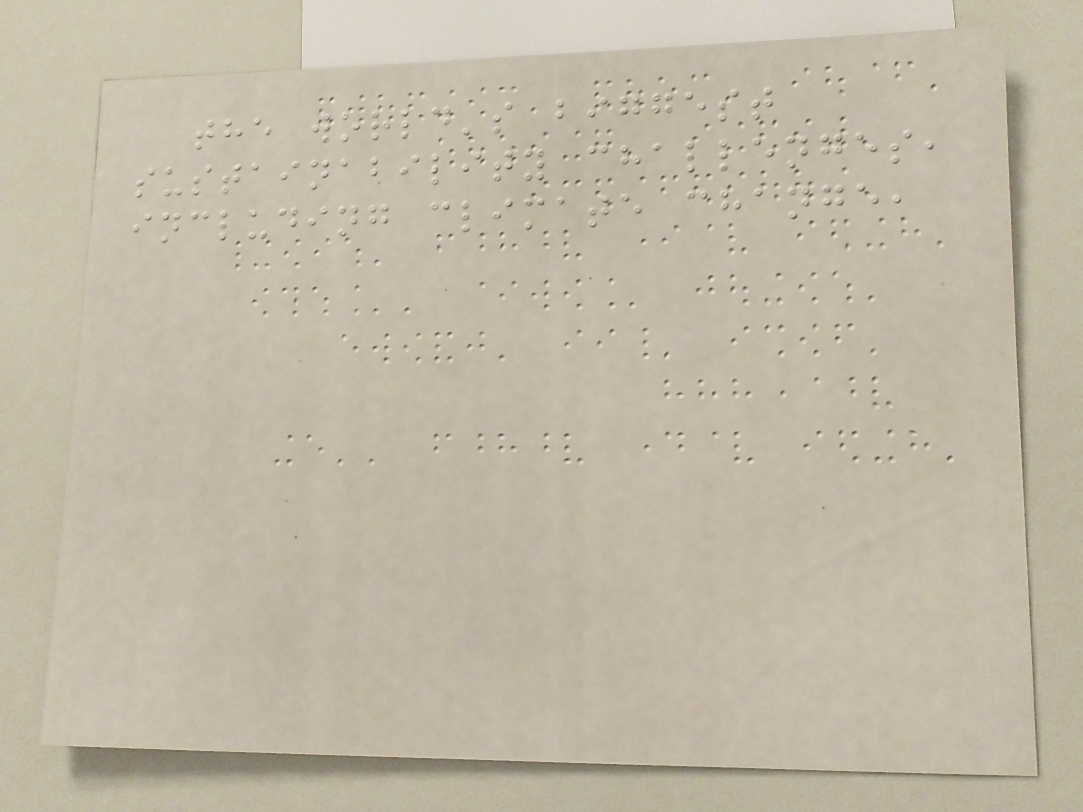the world's biggest
sustainability challenges,
including climate change,
